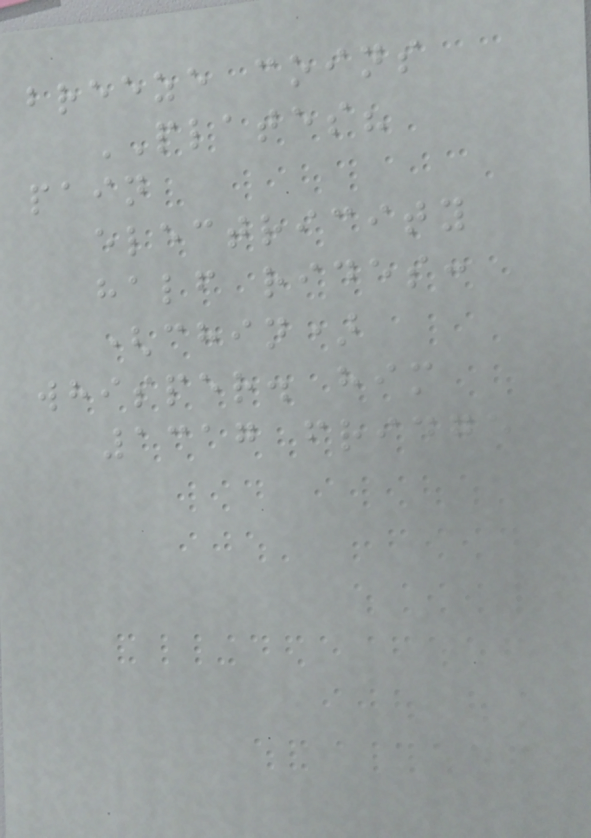breeze coins
PLATES?
pain
electricity
half rides:
(chin)
whisper. him
1317 fridge
